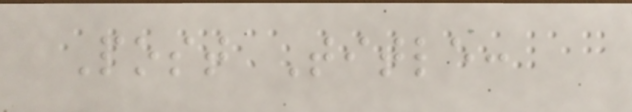Post Title:
